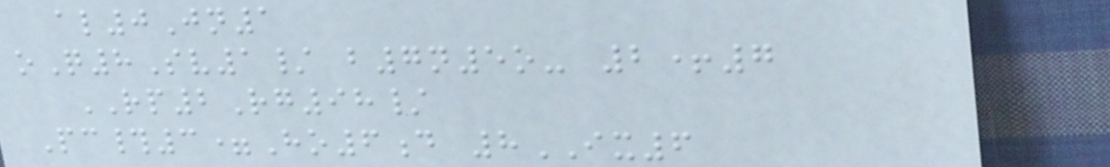al0Jn1
oQ8Sv1/ b7n5o- 2+7
RP2Rg98/
Pc#3=Ho6d 8IX6
